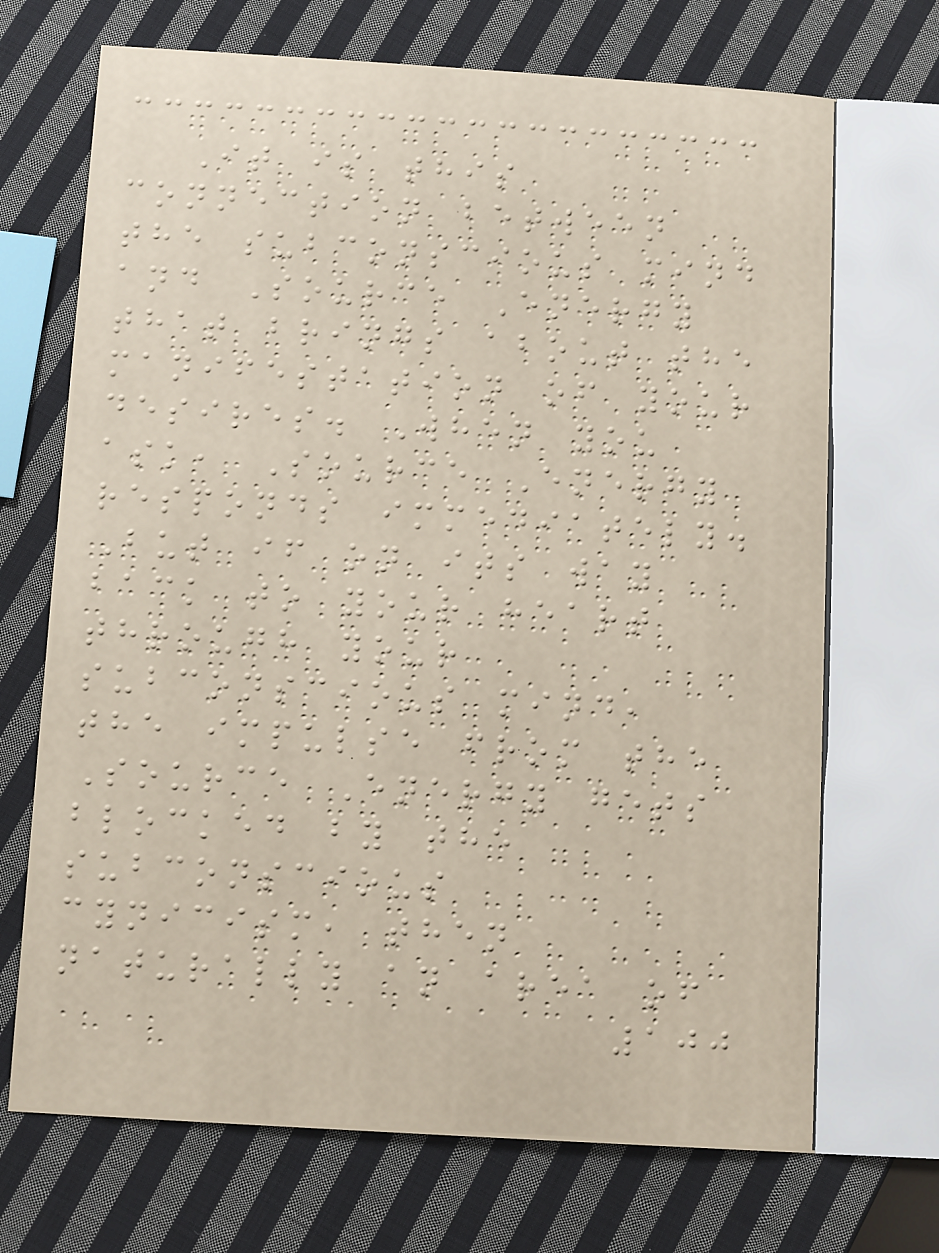It is this
connection between
the subconscious mind
and Source Energy
that brings about the
manifestation of your
desires. When you
ask, Source Energy
responds immediately.
But if on its way
back to your heart
through your
subconscious mind,
the impulse from the
Source Energy gets
blocked by the
subconscious
cynicism, then
naturally an area of
100
